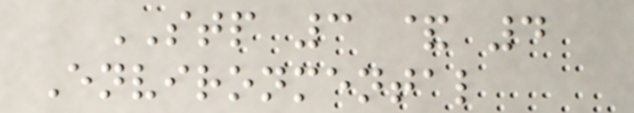STP 3 & 4
Environmental
